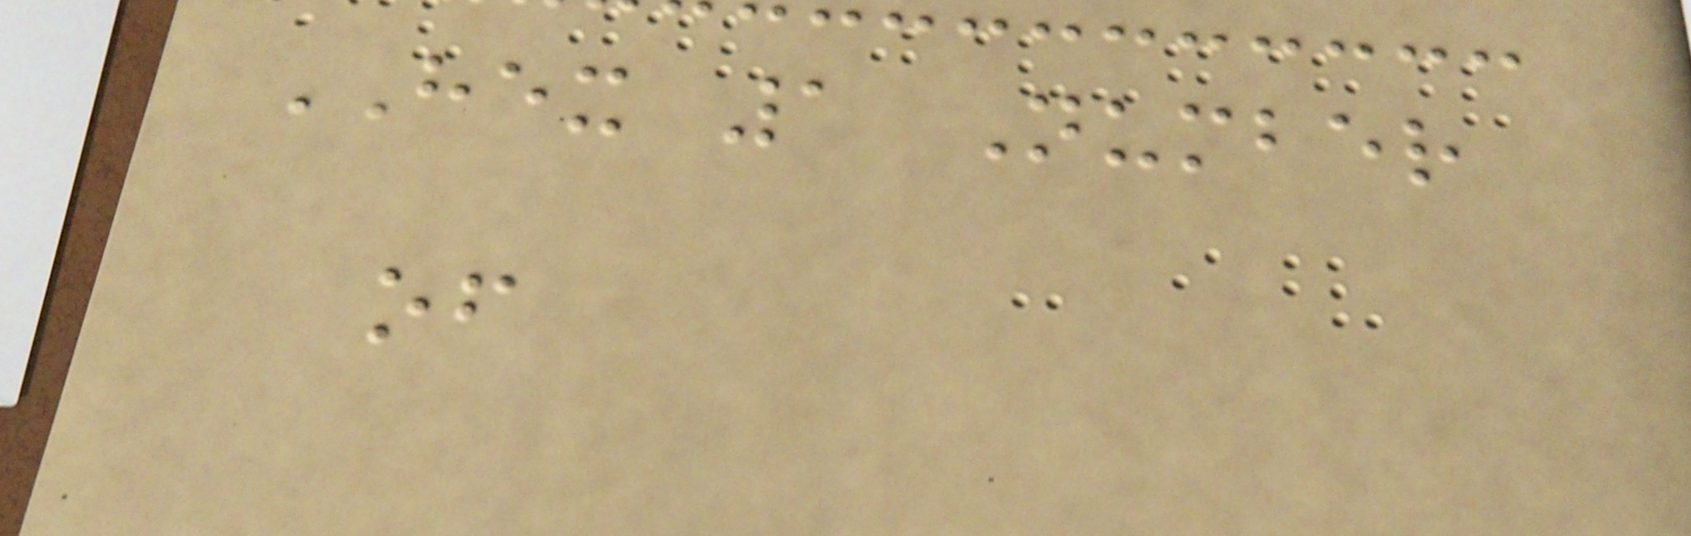HEX 1 Number
of
